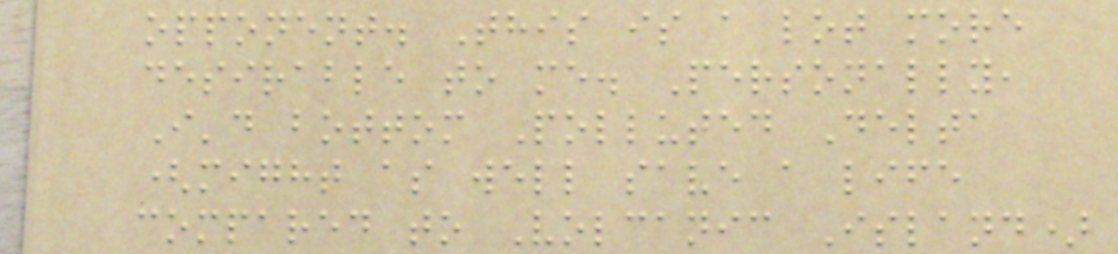opponent. This is a lot more
desirable to me. Personally,
I'd bottom Polluted Delta
(might as well save a life
compared to Volcanic Island)
